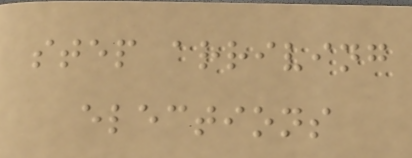step arriving
elections
